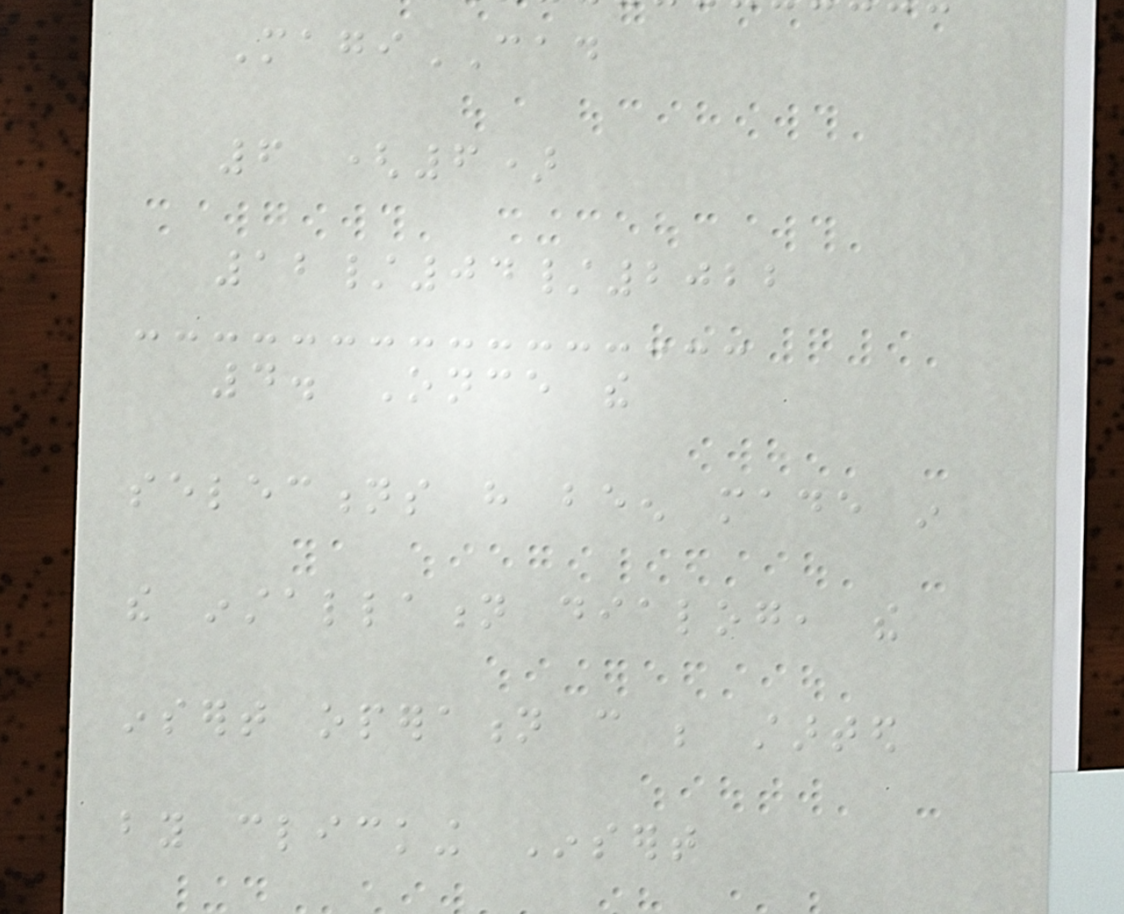MagiCAD
6 (6)
12/04/2022
4. Once the
selections have been made in
the installation dialog, the
insert operation can be started
by clicking Insert
